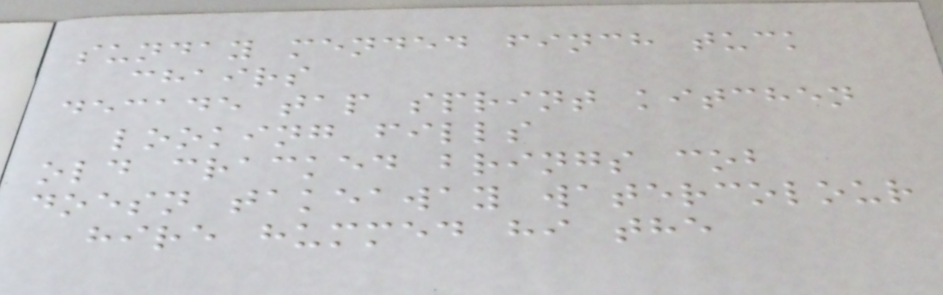sunday mended finch tuck
chairs
decade tap sprint kitchen
looking fills
old cracked brings cob
doesn takeaway watercolour
hire hummed hi the
